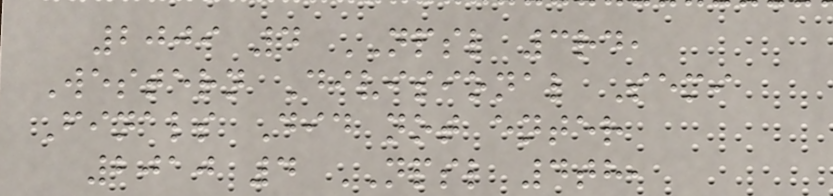2009 4 NPSL 3rd,
Western Divisional Semi
Finals Did not enter
2010 4 NPSL 4th,
